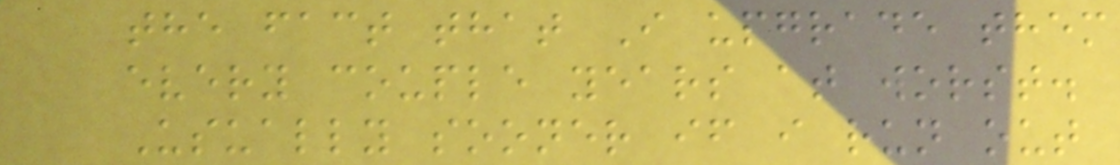the fact that I upgrade them
every couple years at worst.
Usually sooner if i run out
